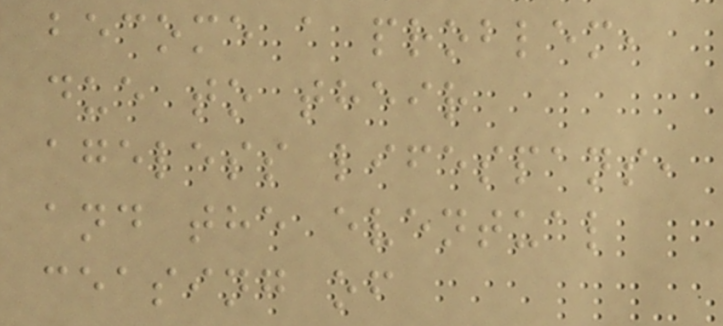become a problem,
due to their
ageless lifespans,
and the eventual
ceasing of
